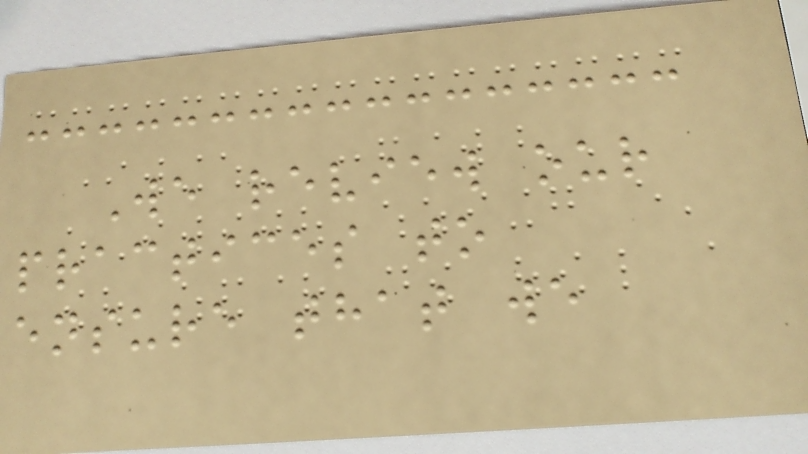We review our
practices to
ensure that we
